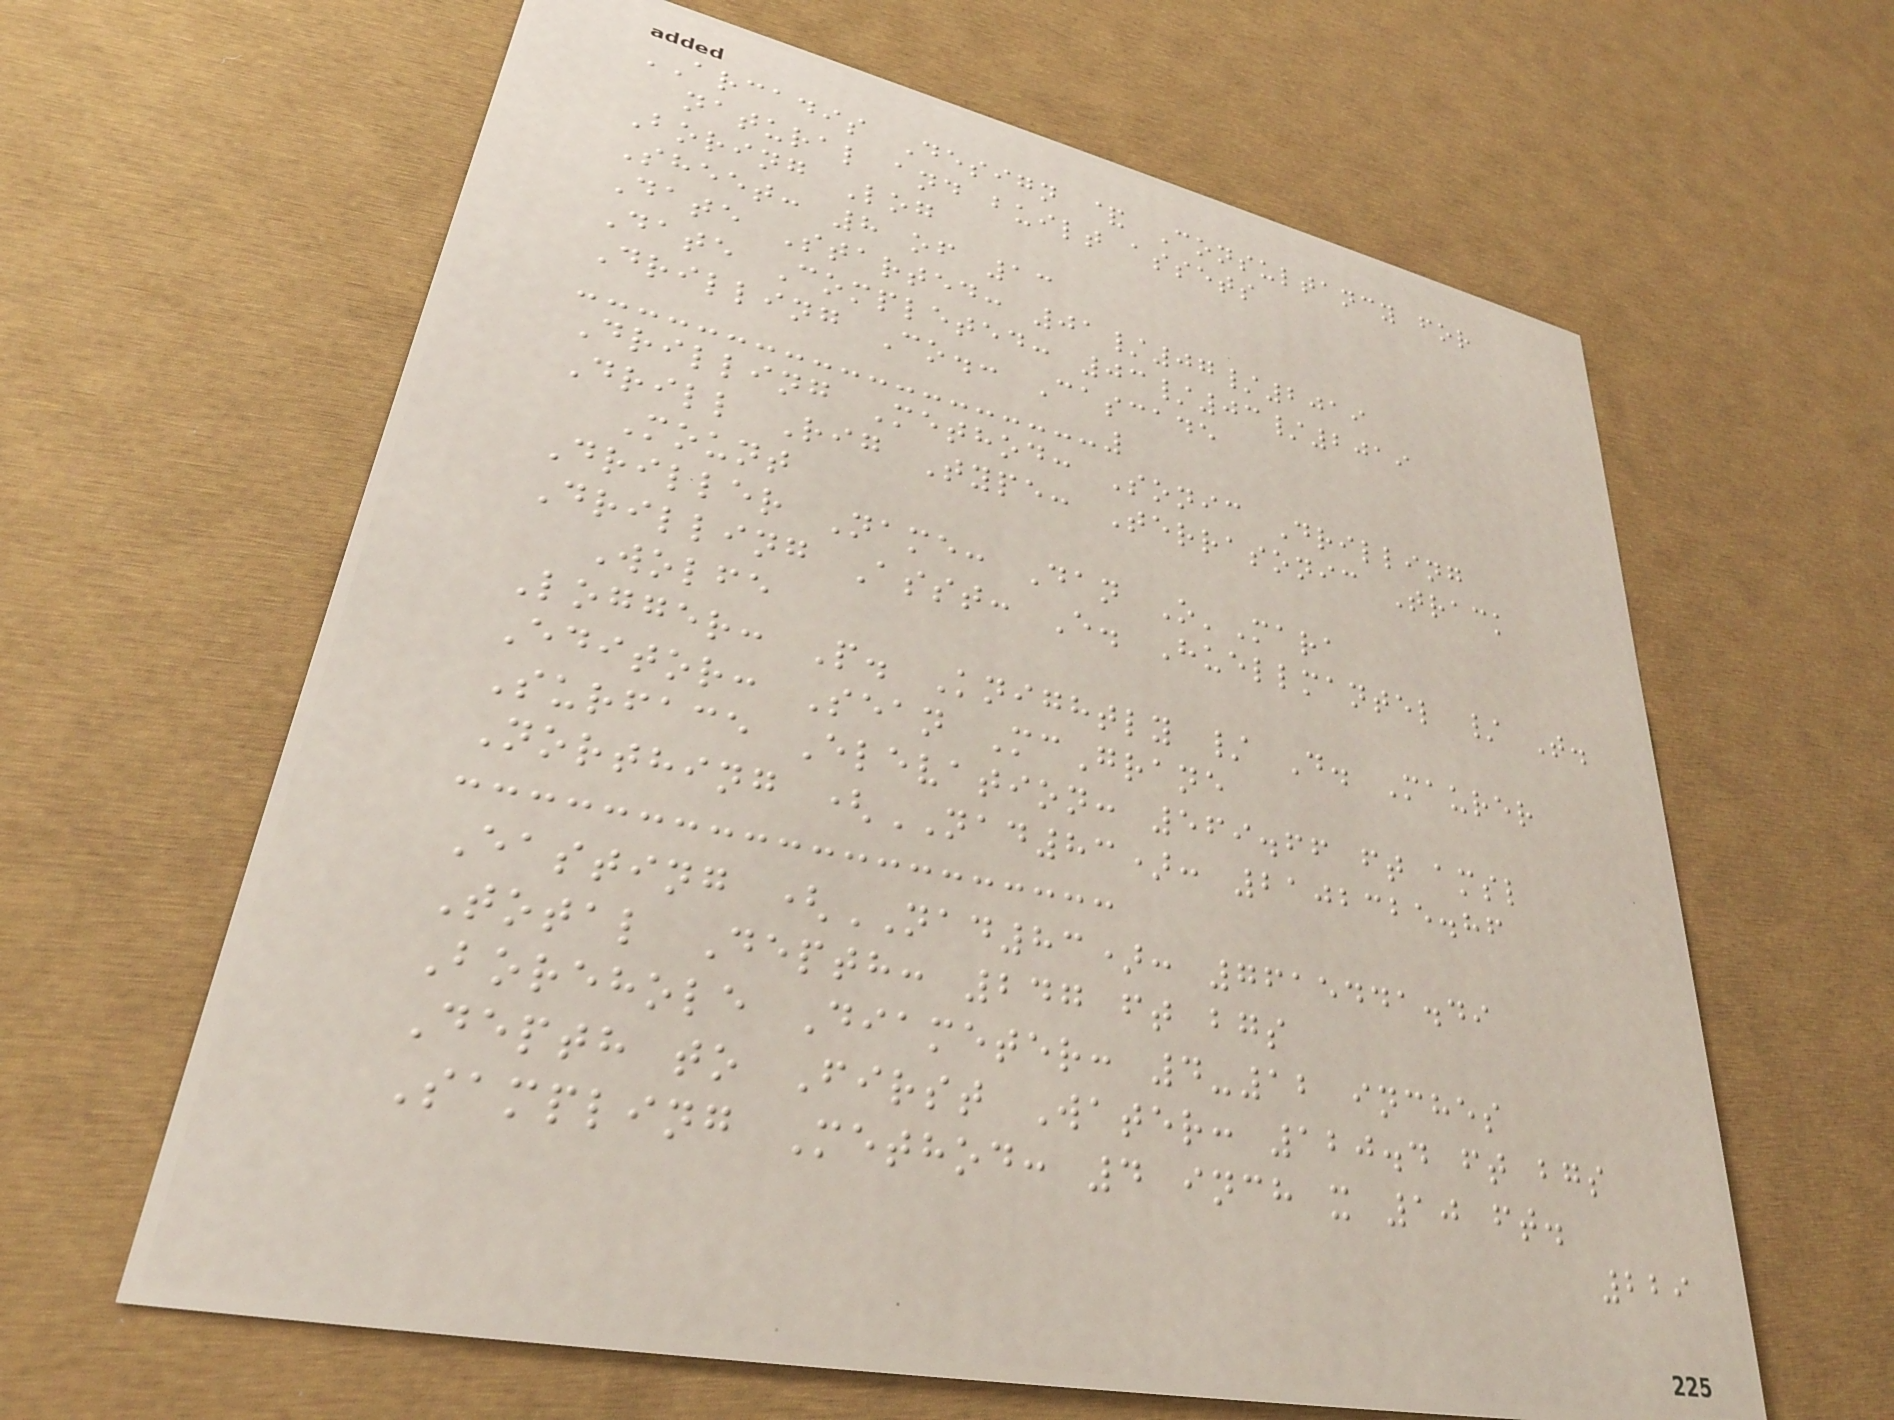ARCADIS Design & Consultancy for
natural and built assets
Boring Log
Sheet: 8 of 13
Date Started: 01/07/2019
Date Completed: 03/03/2019
Drilling Co.: Cascade
Drilling Method: Sonic Drilling
Drill Rig Type: Terrasonic Track
Mount
Driller Name: Dan O'Mara
Drilling Asst: E. Huellmantel / T.
Wolfe
Logger: P. Knightly / D. Maurer
Editor: Sean McGrane
Surface Elevation: 569.66 ft amsl
Northing (NAD83): 2102325.86
Easting (NAD83): 7615441.49
Total Depth: 247 ft bgs
Borehole Diameter: 4-12 inches
Depth to First Water: 120.4 ft bgs
Sampling Method: 4 inch x 10 ft.
229
